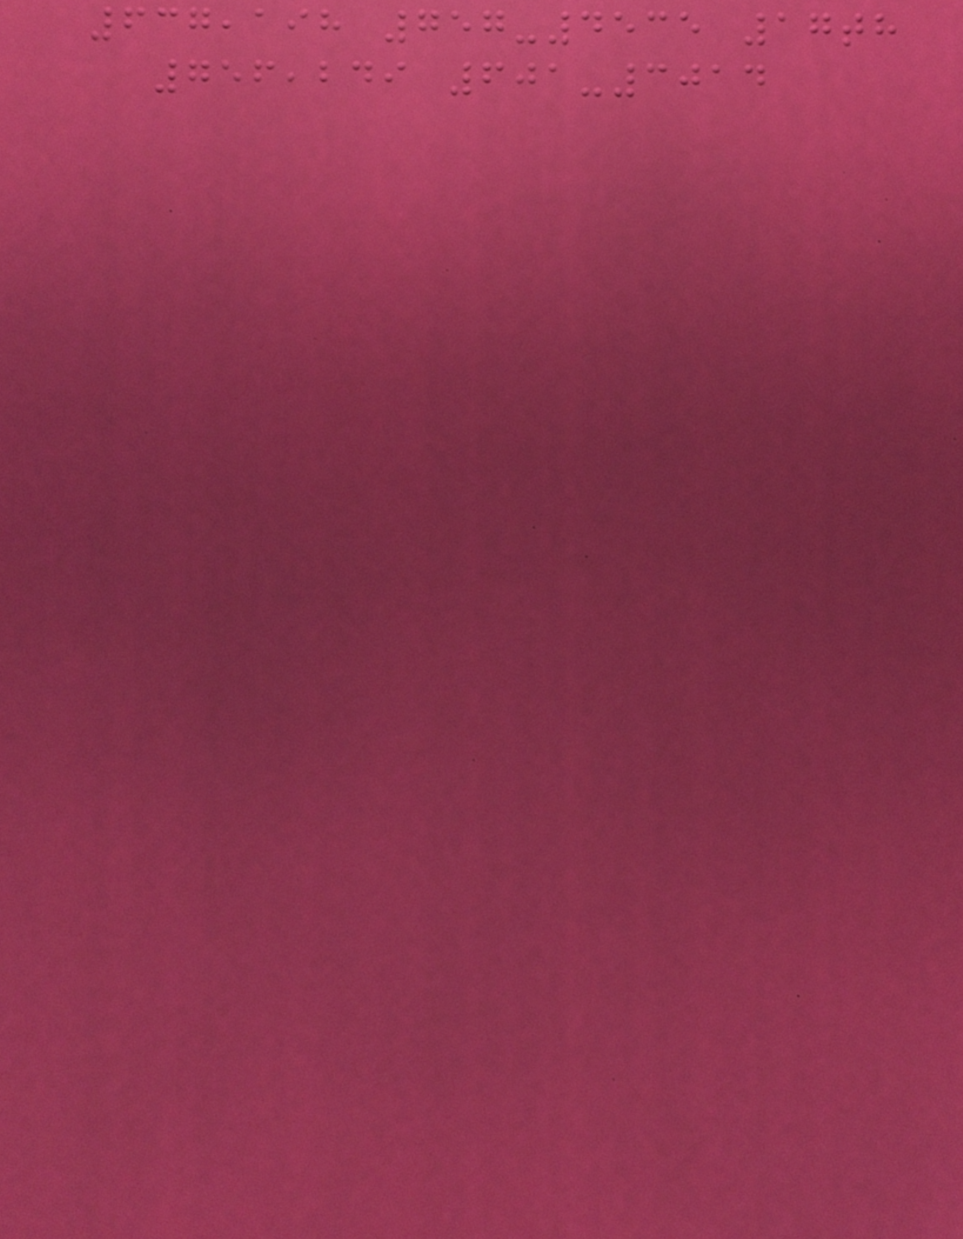637,198 757-4535 17th
756,249 601-3014
